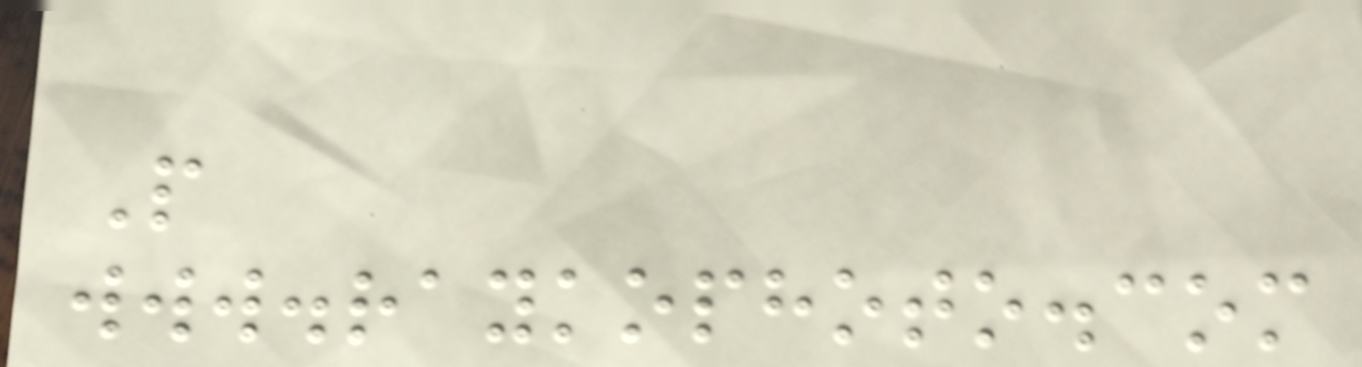P
www.raykophoto.com
